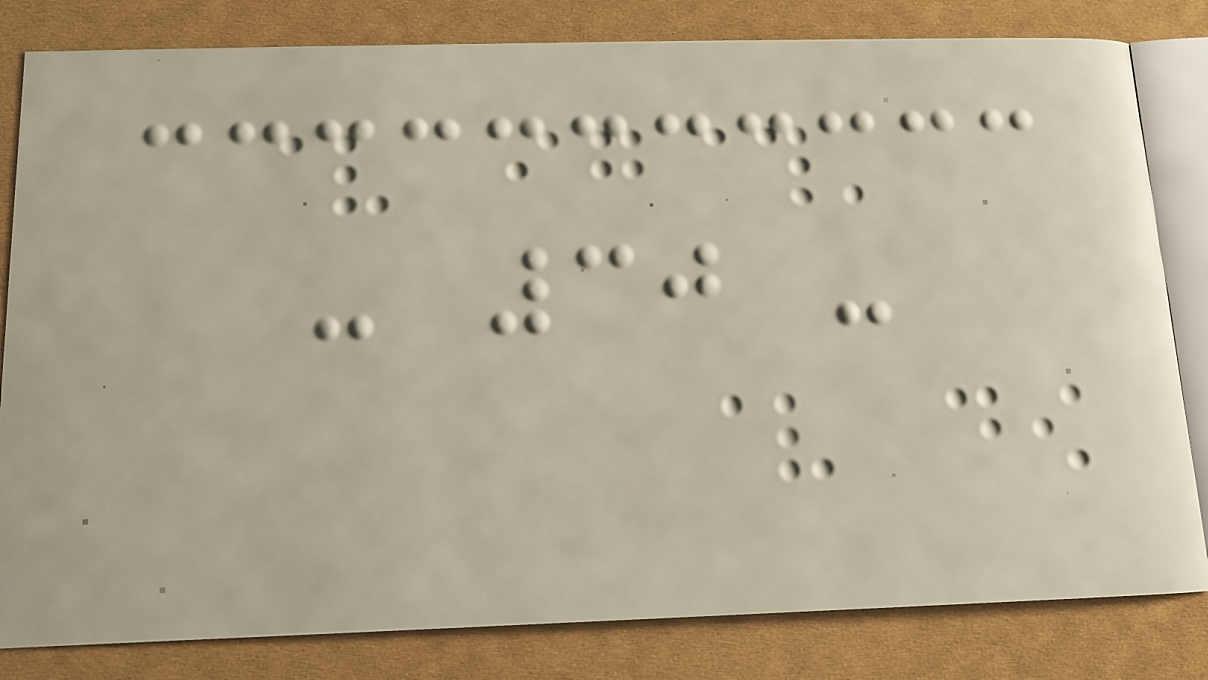- 30 -
